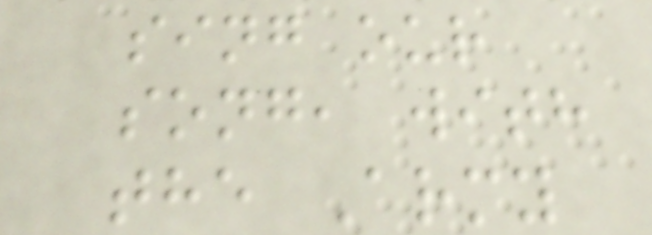sing our
song, with
the Army
